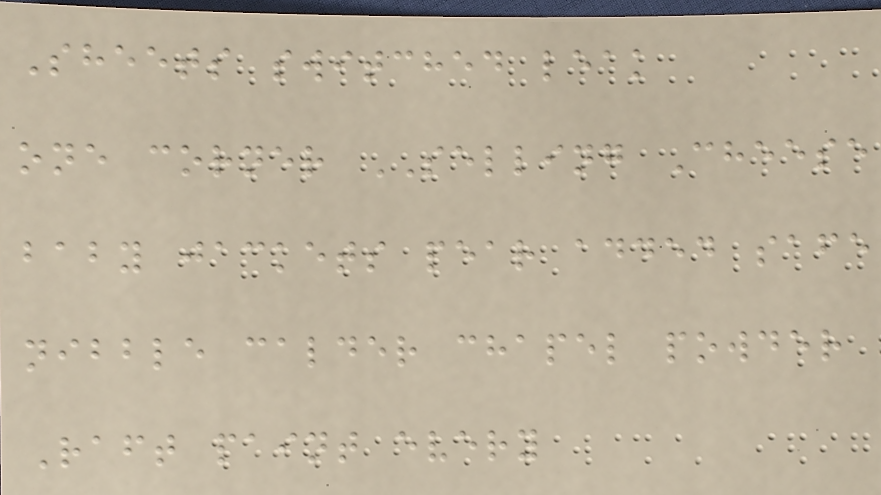Sheets switched leak
one corner SELLING Cheese
baby jackets pear added safe
nibble calder chapel powder
Raft paint every
